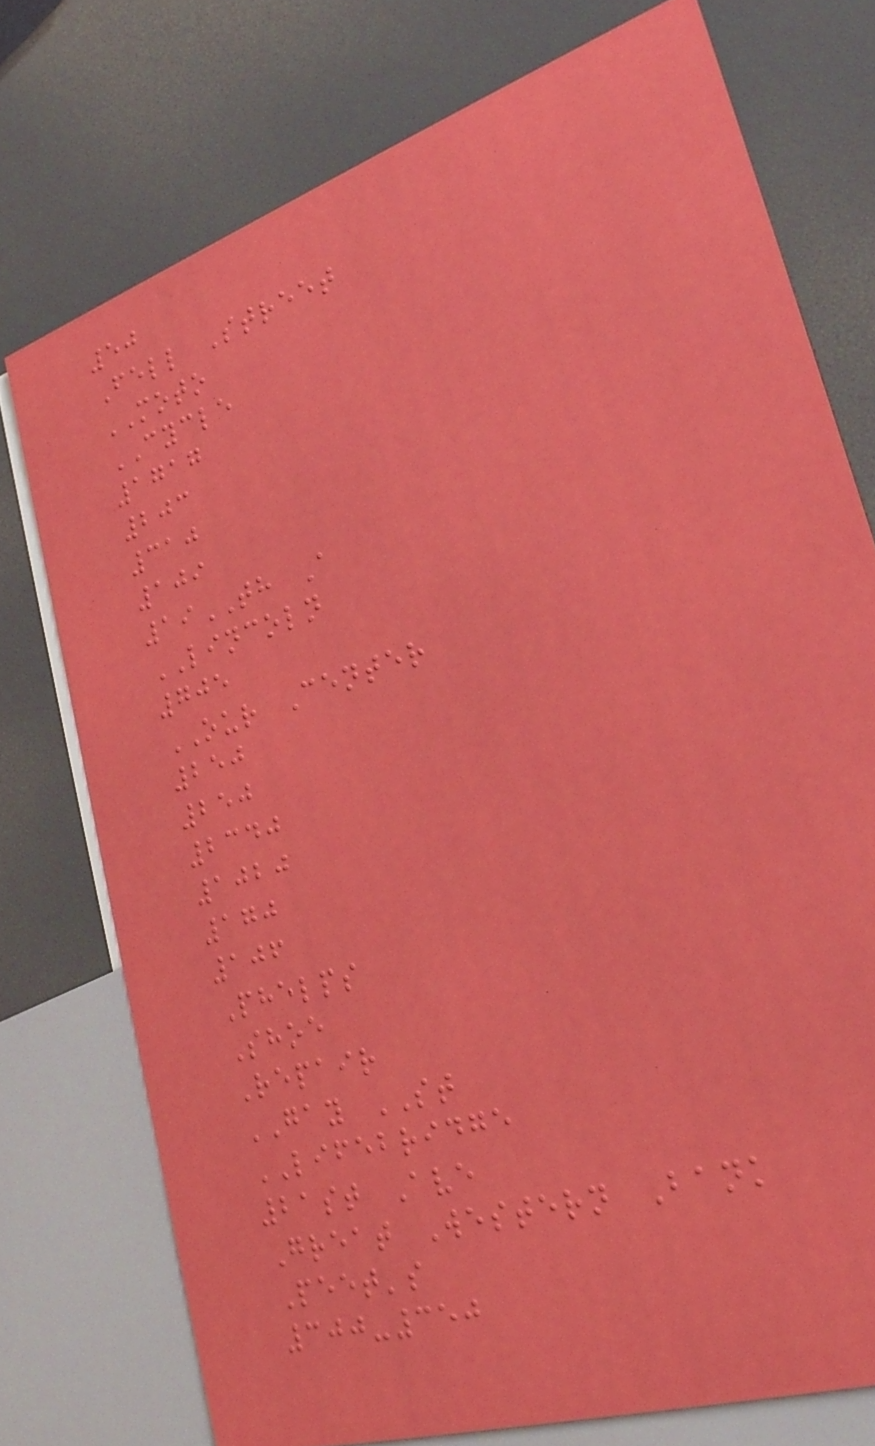50
Fell Street
MOTO
CYCLE
1717
203
310
109
19TH A
LINCOLN
705
OUR Center
250
250
2340
1020
170
106
Phelps
Shoe
Repair
GAY ST
LIFEBRIDGE
21st Ave
Great Western Bank
Peet's
300-350
